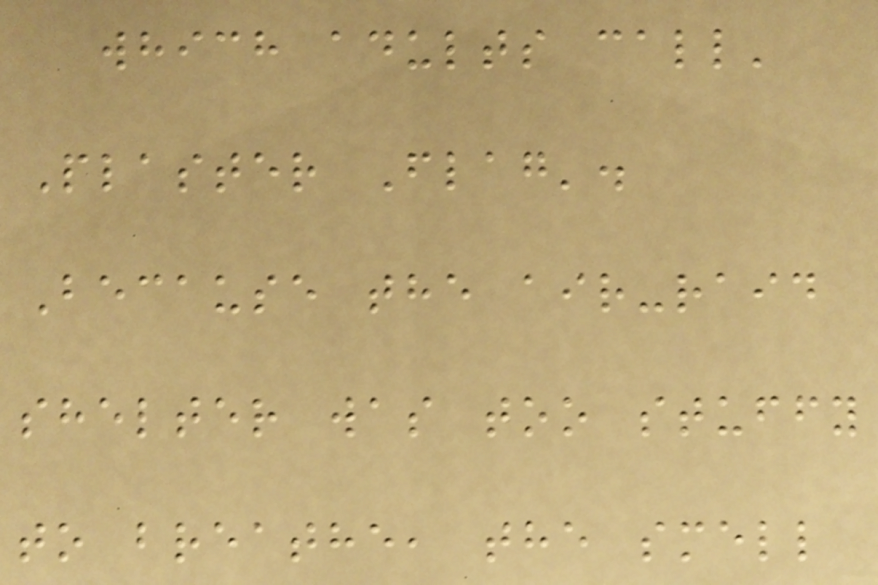which adults call'
Plaster Flag'.
Because the air-raid
shelter was too stuffy
to breathe, the smell
